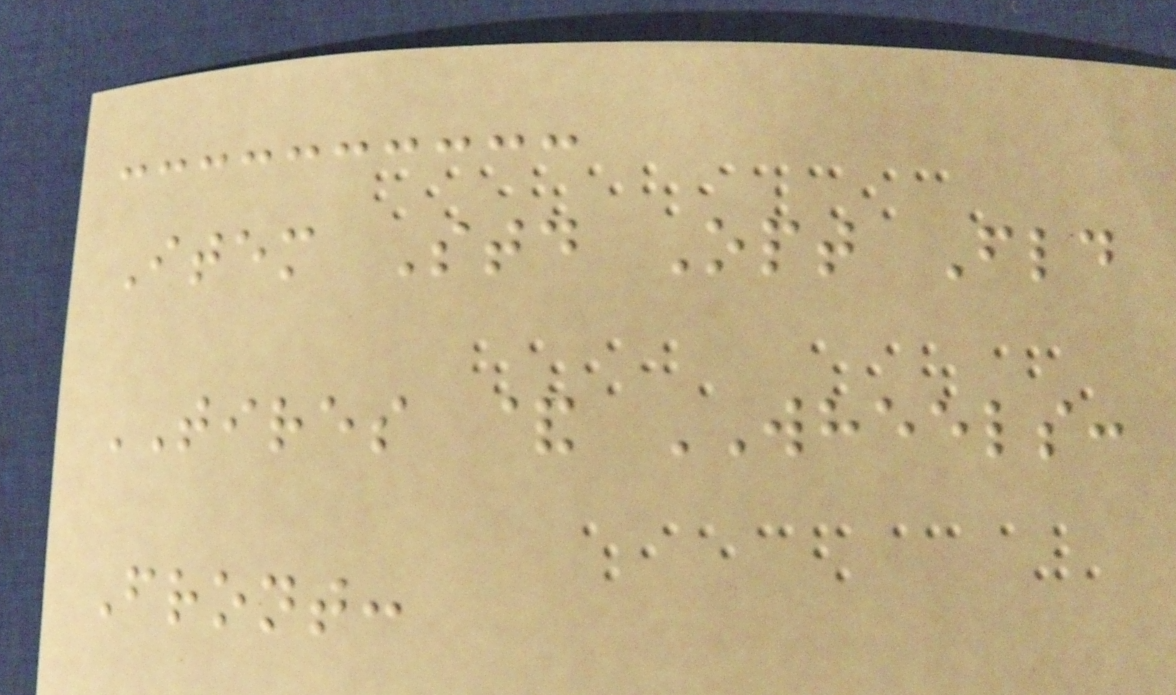Item Std Opt Fld
TIRES & WHEELS:
Front:
